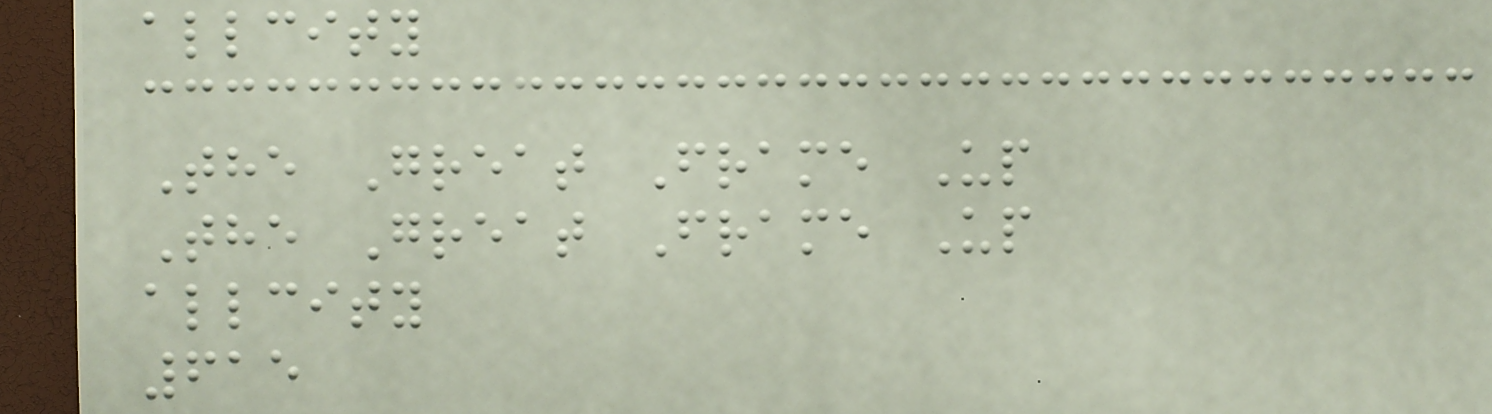allcity
The Great Frame Up
The Great Frame Up
allcity
615
